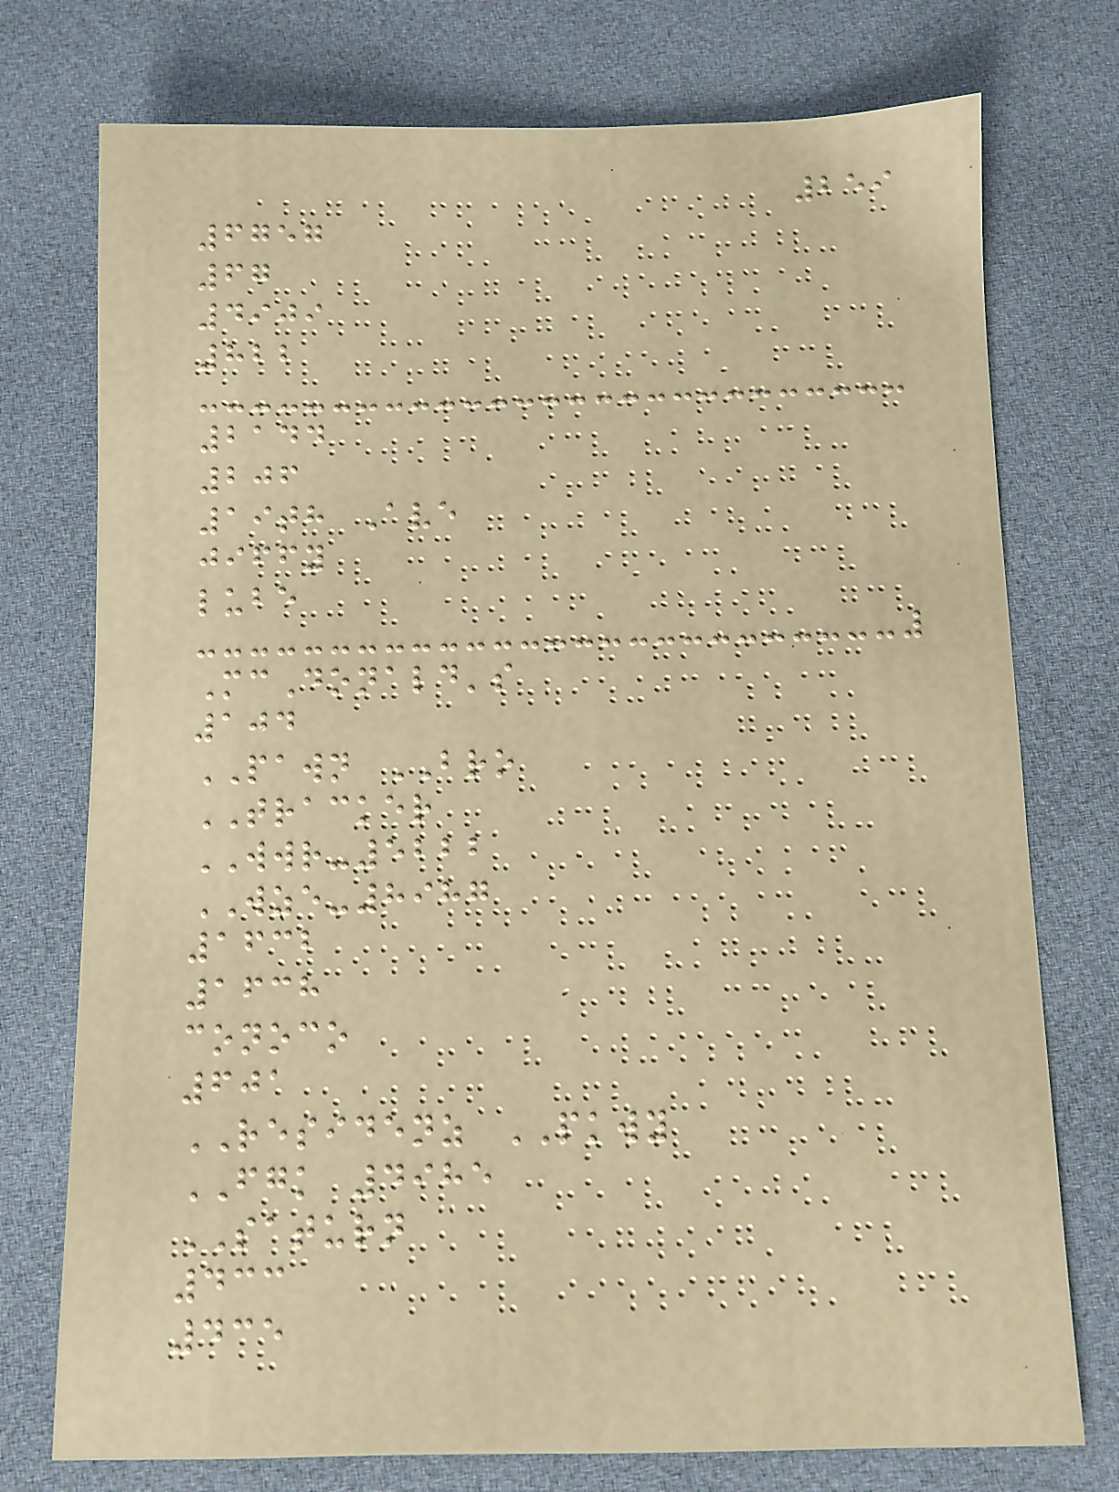259
6757
67
4909
822
2144
206
19th Ave
jiffy
lube
McDonald's
104
PAWN BRO
TRACKER
WWR-5222
WZE-8987
1632
1638
conoco
601
RESIDENZ PKWY
FGK 4985
SATURN
433
435
